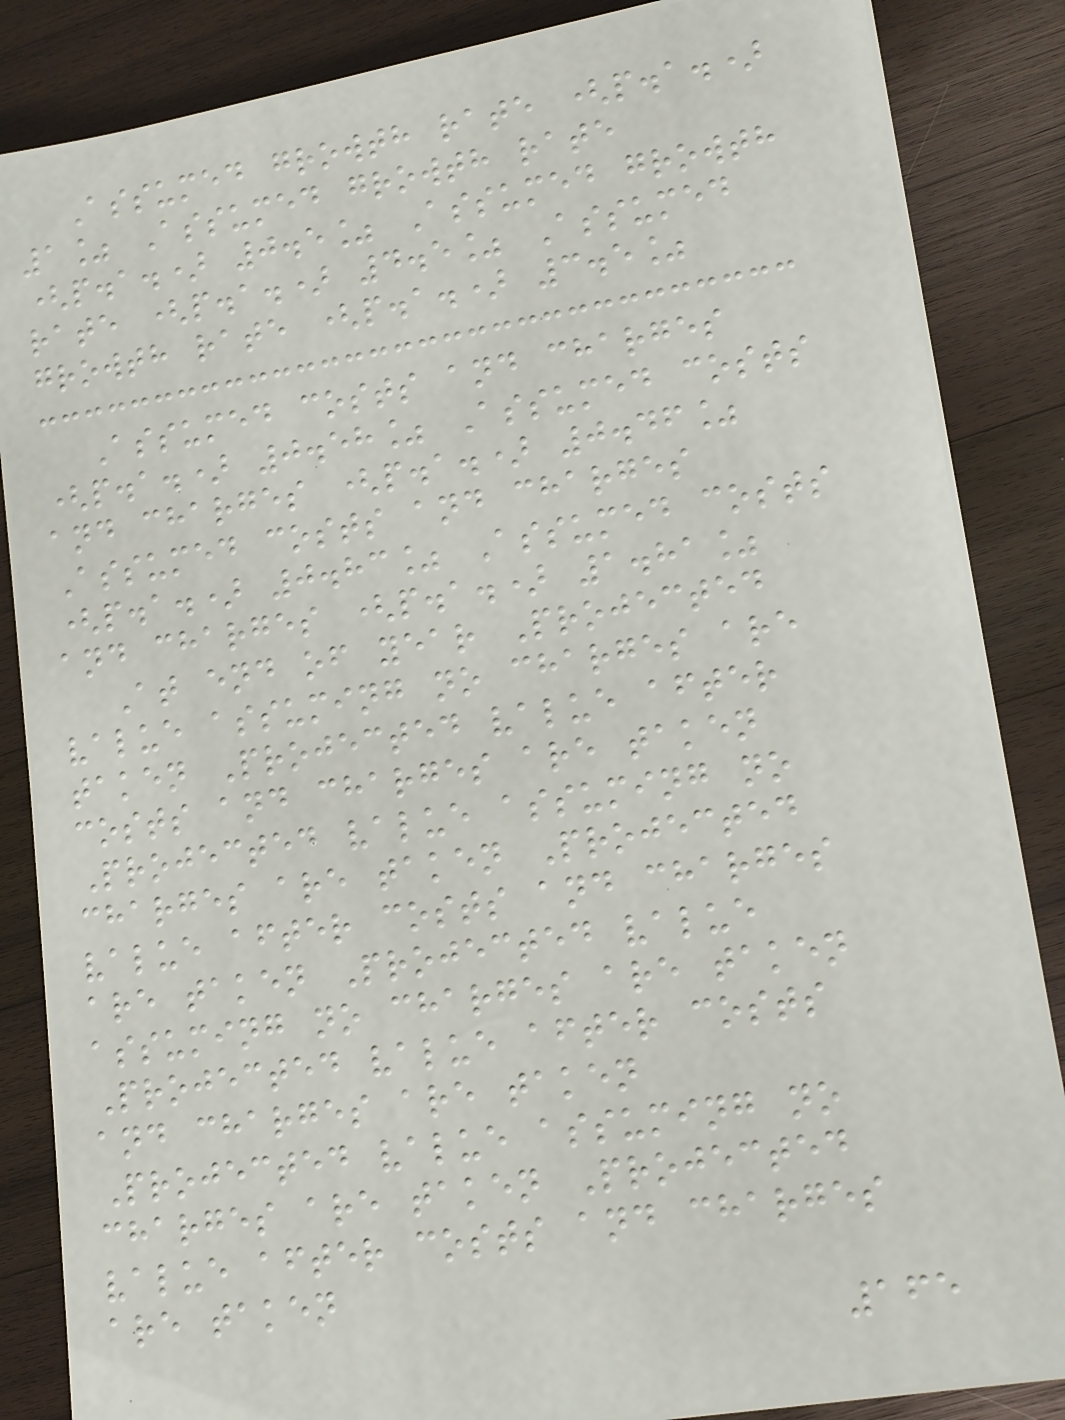Assumed growth rate (p.a.)
1% Assumed growth rate
(p.a.) 0.5% Assumed growth
rate (p.a.) 4.5% Assumed
growth rate (p.a.) 3.5%
Assumed costs and charges
(p.a.) 0.58% Assumed costs
and charges (p.a.) 0.46%
Assumed costs and charges
(p.a.) 0.83% Assumed costs
and charges (p.a.) 1.81%
At end of year Projected
value assuming no charges are
taken Projected value after
costs and charges are taken
Projected value assuming no
charges are taken Projected
value after costs and charges
are taken Projected value
assuming no charges are taken
Projected value after costs
and charges are taken
Projected value assuming no
charges are taken Projected
value after costs and charges
are taken
165
